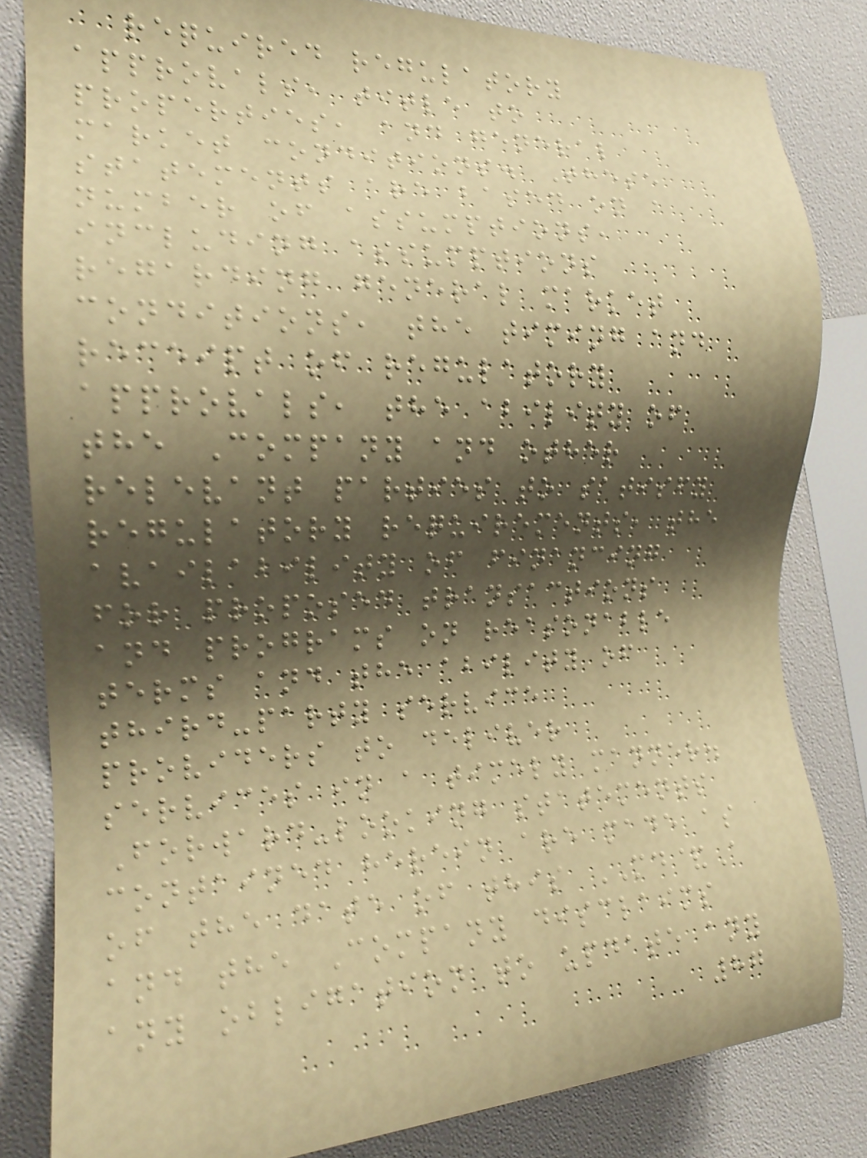required regulatory
approvals, title to
properties, and general
market conditions. These
statements are based on a
number of assumptions,
including assumptions
regarding general market
conditions, the timing and
receipt of regulatory
approvals, the ability of
the Company and other
relevant parties to satisfy
regulatory requirements, the
availability of financing
for proposed transactions
and programs on reasonable
terms and the ability of
third-party service
providers to deliver
services in a timely manner.
Forward-looking statements
contained herein are made as
of the date of this MD&A
and the Company disclaims
any obligation to update any
87
